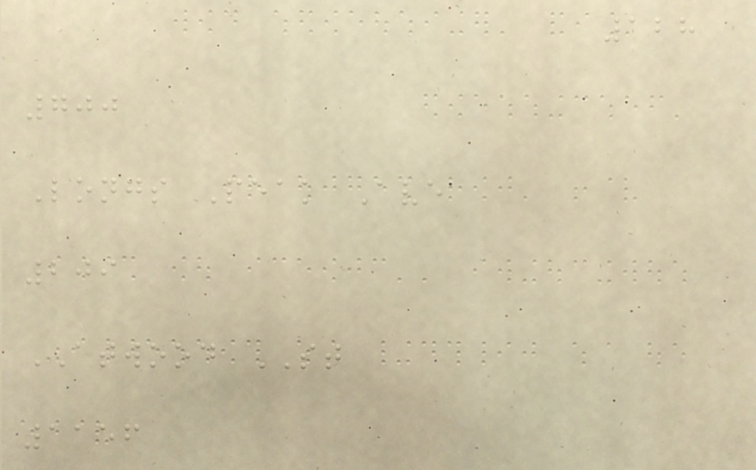128
700
Longs Peak Ave
209
ATWOOD ST
1156
